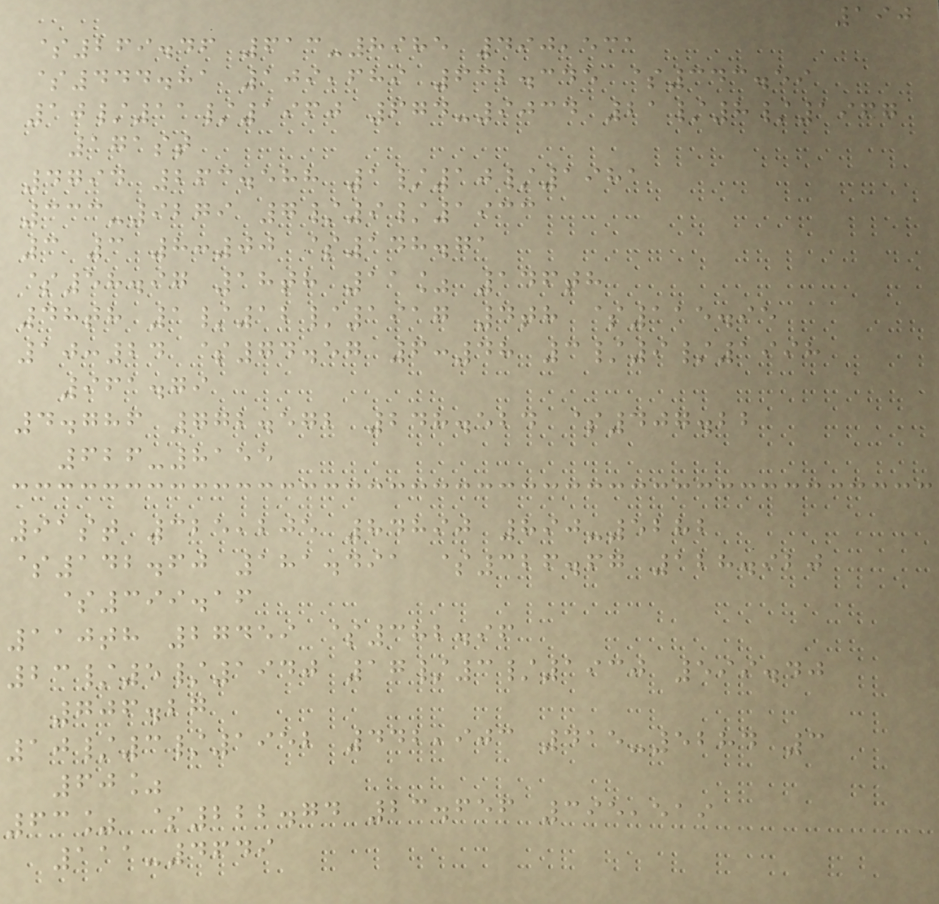190
$269.46 613-8985 490,531
$444.81 109,689 632.345 $343.59
10/11/1960 674-9034 21/8/1967
171st
4794 263.588 1/10/1981
333-9279 7/9/1933
3 3 8:00 $148.71
$58.97 18th 11% 146th
48th 1/12/1917 4th $115.95
10:24 $74.57 6:48 3/9/1998
961.79
4.786 772.572 248.524 $407.22
626-8155
91st 325,205 84890 890-5282
$142.60 181.491 $326.67 128.920
$399.16
110th 27459 $382.96
23/5/1940 17/3/1930 599.40
706.27
10/3/1952 442,903 415-5284 3
60%
63% $222.74 23.656 395,519
111-4649
